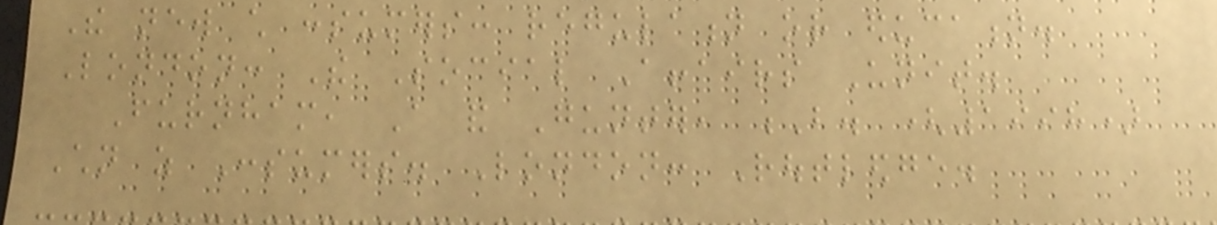The new child consumers: regulation or education.
London: The Social Affairs Unit.
Furnham, A and Gunter, B. (1998)
Children as Consumers. London: Routledge.
